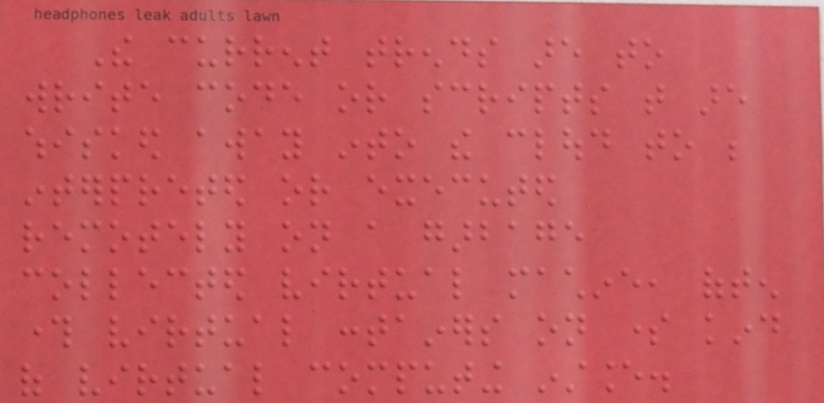The current trends are to
write code or scripts that are
whisked away into the cloud to be
interpreted or executed
remotely on a garbage
collected virtual machine, often
through virtual containers on some kind
of virtual computing instance.
